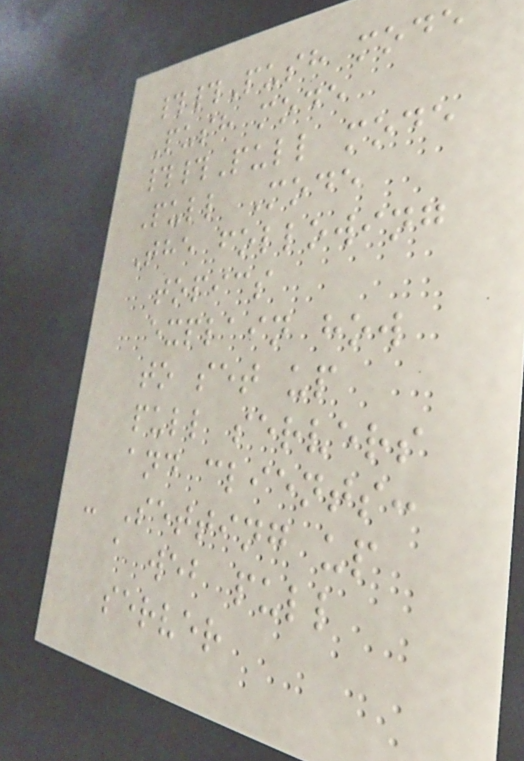##Push mode
Push mode
##Pull mode
Pull Mode
The following
topics
explain how
to set up
pull servers
and clients:
- Setting up
a web pull
server
